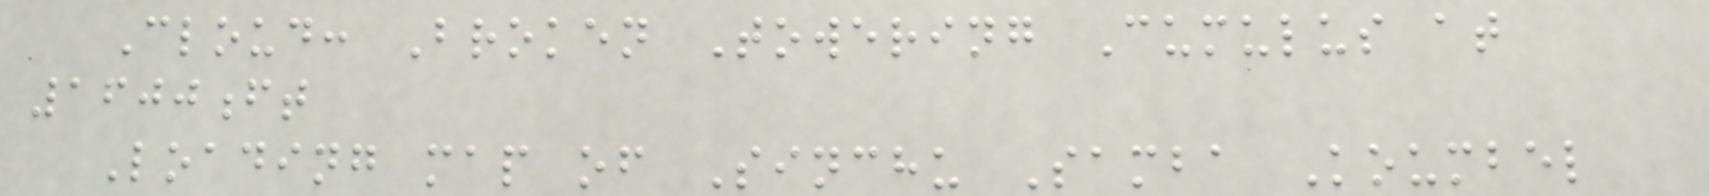Cloud: Broken Towering Cumulus at
1600ft
Loading map of Sinchu Samba Koumbel
